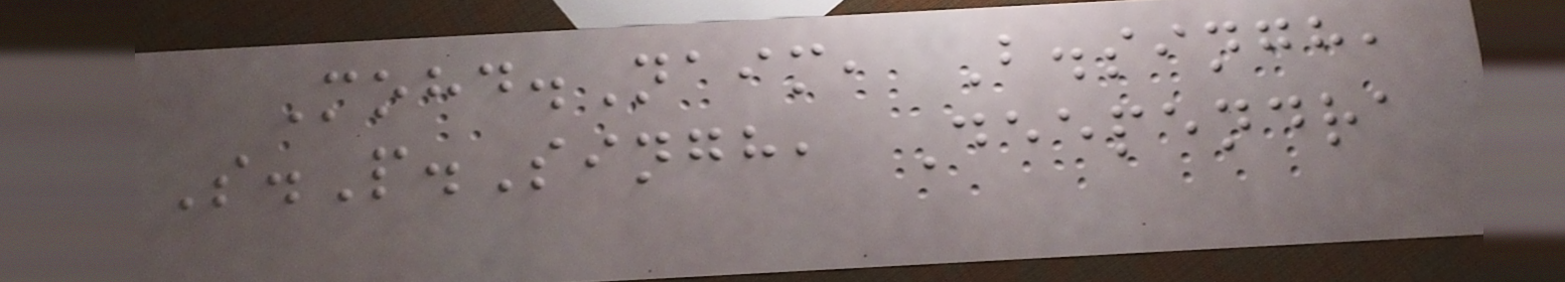Mohd.Naim, B.singh,
S.P.Singh, Deependra
